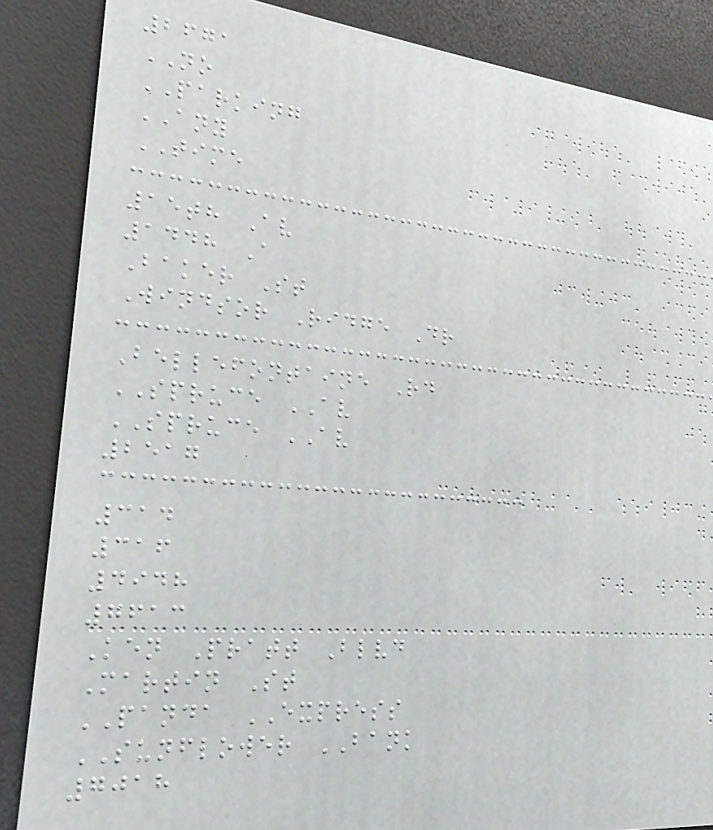2671
NO
PARKING
ANY
TIME
15th Av
1448 A
Baker St
Windsor Ridge Dr
Bellefontaine Rd
SPRUCE AV
SPRUCE AV
2517
314
316
4948
7613
Ken Pratt Blvd
Martin St
PANDA EXPRESS
SUNFLOWER BANK
7018
